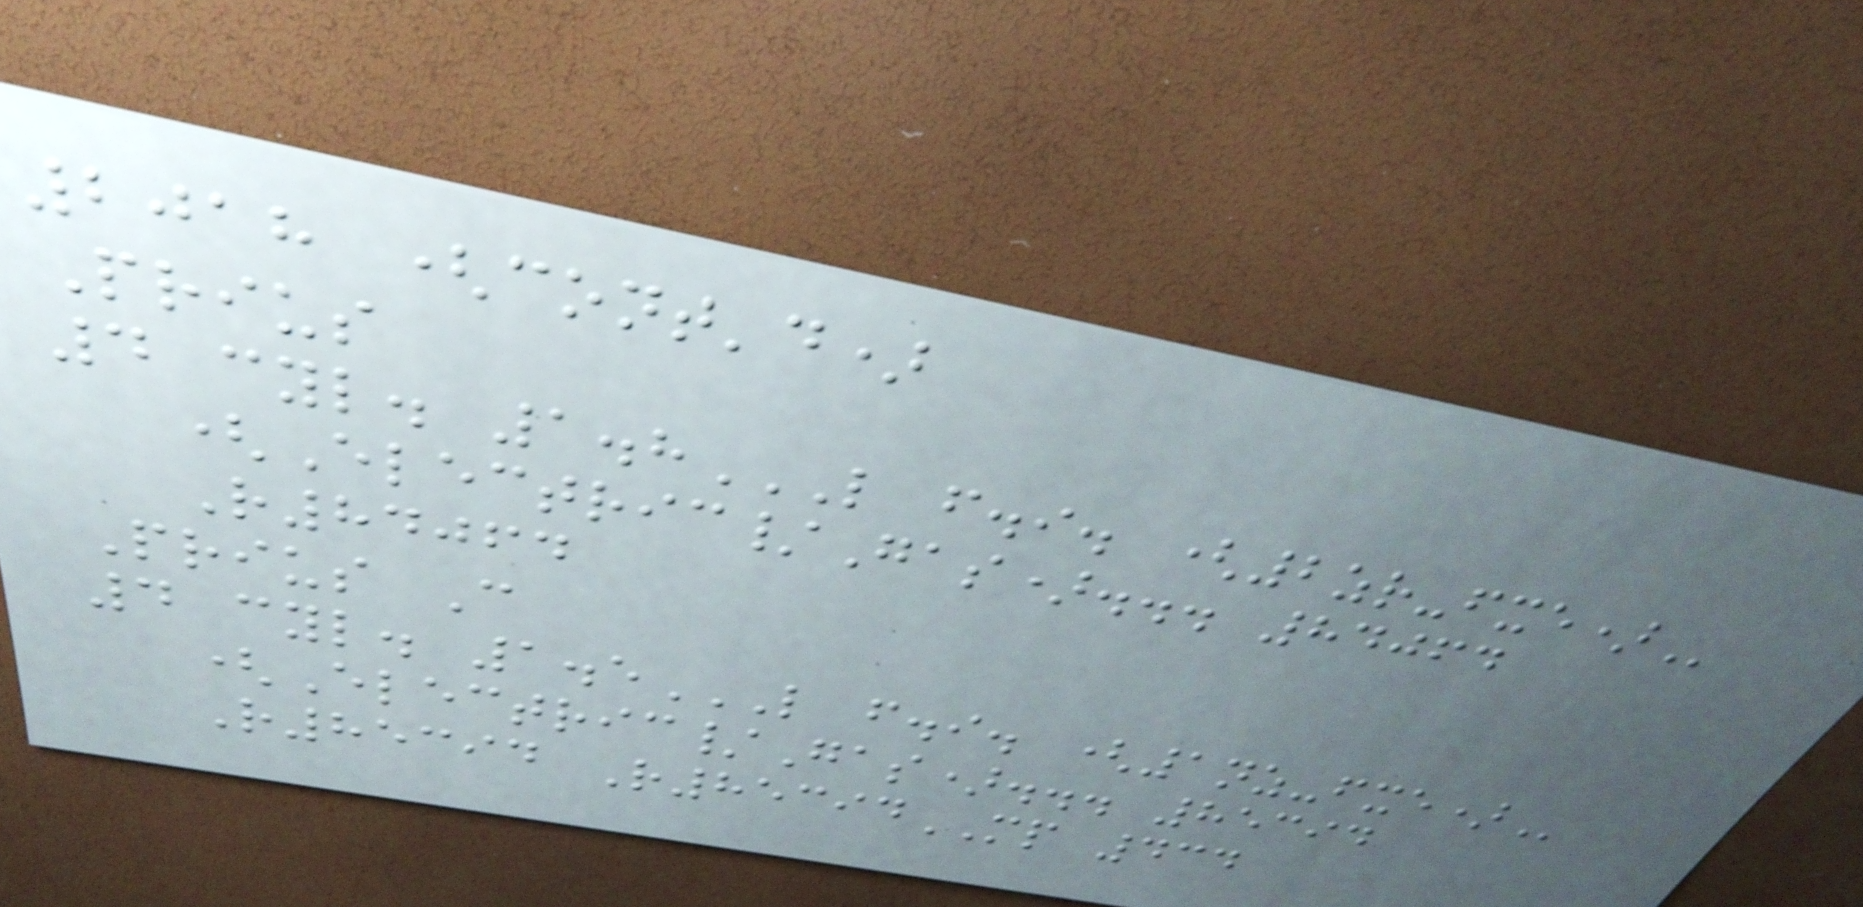2018 (cont'd)
Prius
4 cyl. 1.8L F.I. (2ZR-FXE)
(Electric/Gas)... 84064
R84064
Prius C
4 cyl. 1.5L F.I. (1NZ-FXE)
(Electric/Gas)... 85394
R85394 R85394MP 434
